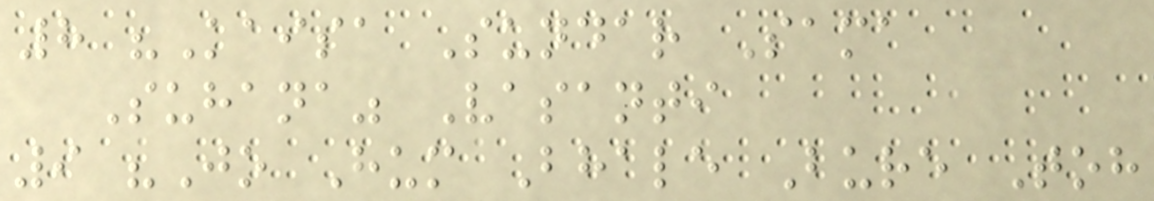8 "Kaisa Sundar Sama
Suhana" Vasanti
9 "Jo Hum Bhale Bure Toh
